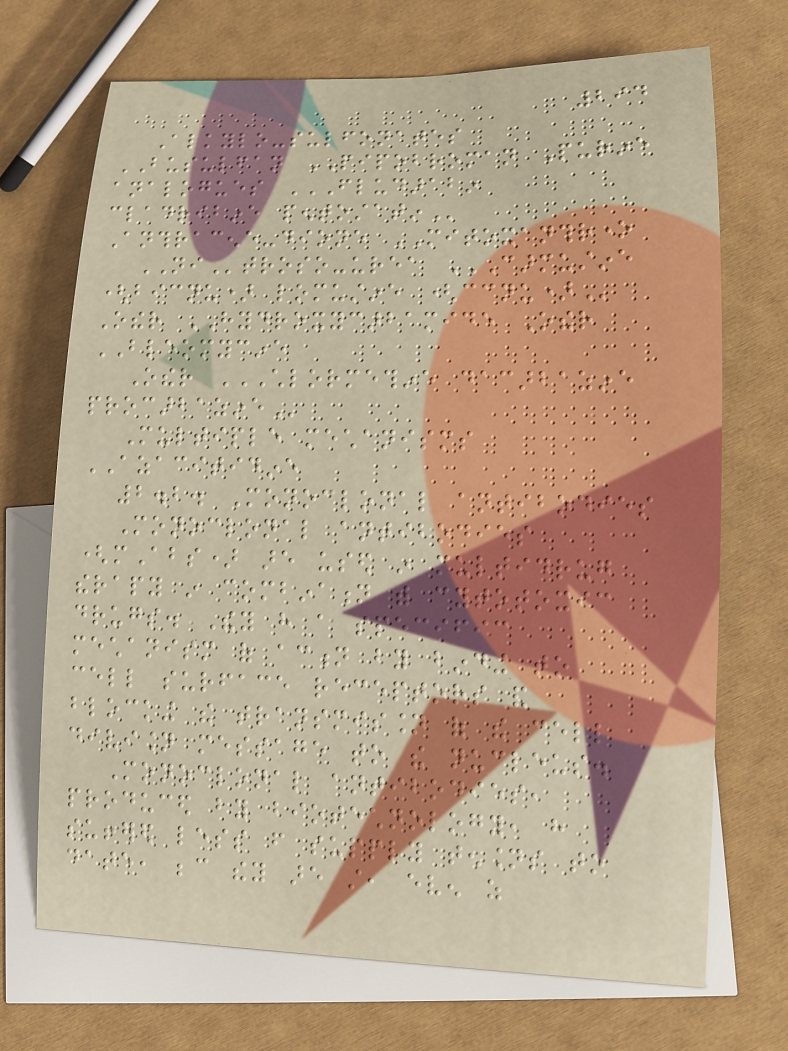294
Alkylo-sulfonates
BUSULFAN PIPOBROMAN Purine
analogues FLUDARABIN
CLADRIBINE PENTOSTATIN
Anthracene-dione MITOXANTHRONE
NItroso-urea CARMUSTINE
(BICNU) LOMUSTINE (CCNU)
Other HYDROXYCARBAMIDE Other
BLEOMYCINE
Other CHLORMETHINE DACARBAZINE
PROCARBAZINE
Multiple mechanisms
AZACITIDINE
2.2. Monoclonal antibodies
Monoclonal antibodies
(mAbs) are used in multidrug
therapy in combination with cytotoxic
drugs. They have a specific
mechanism of action by binding to
cell surface receptors and
blocking the transmission of the cell
division message to the nucleus.
Monoclonal antibodies,
produced by biotechnology, have
suffered less from supply tensions to
date, because they are still, even as
